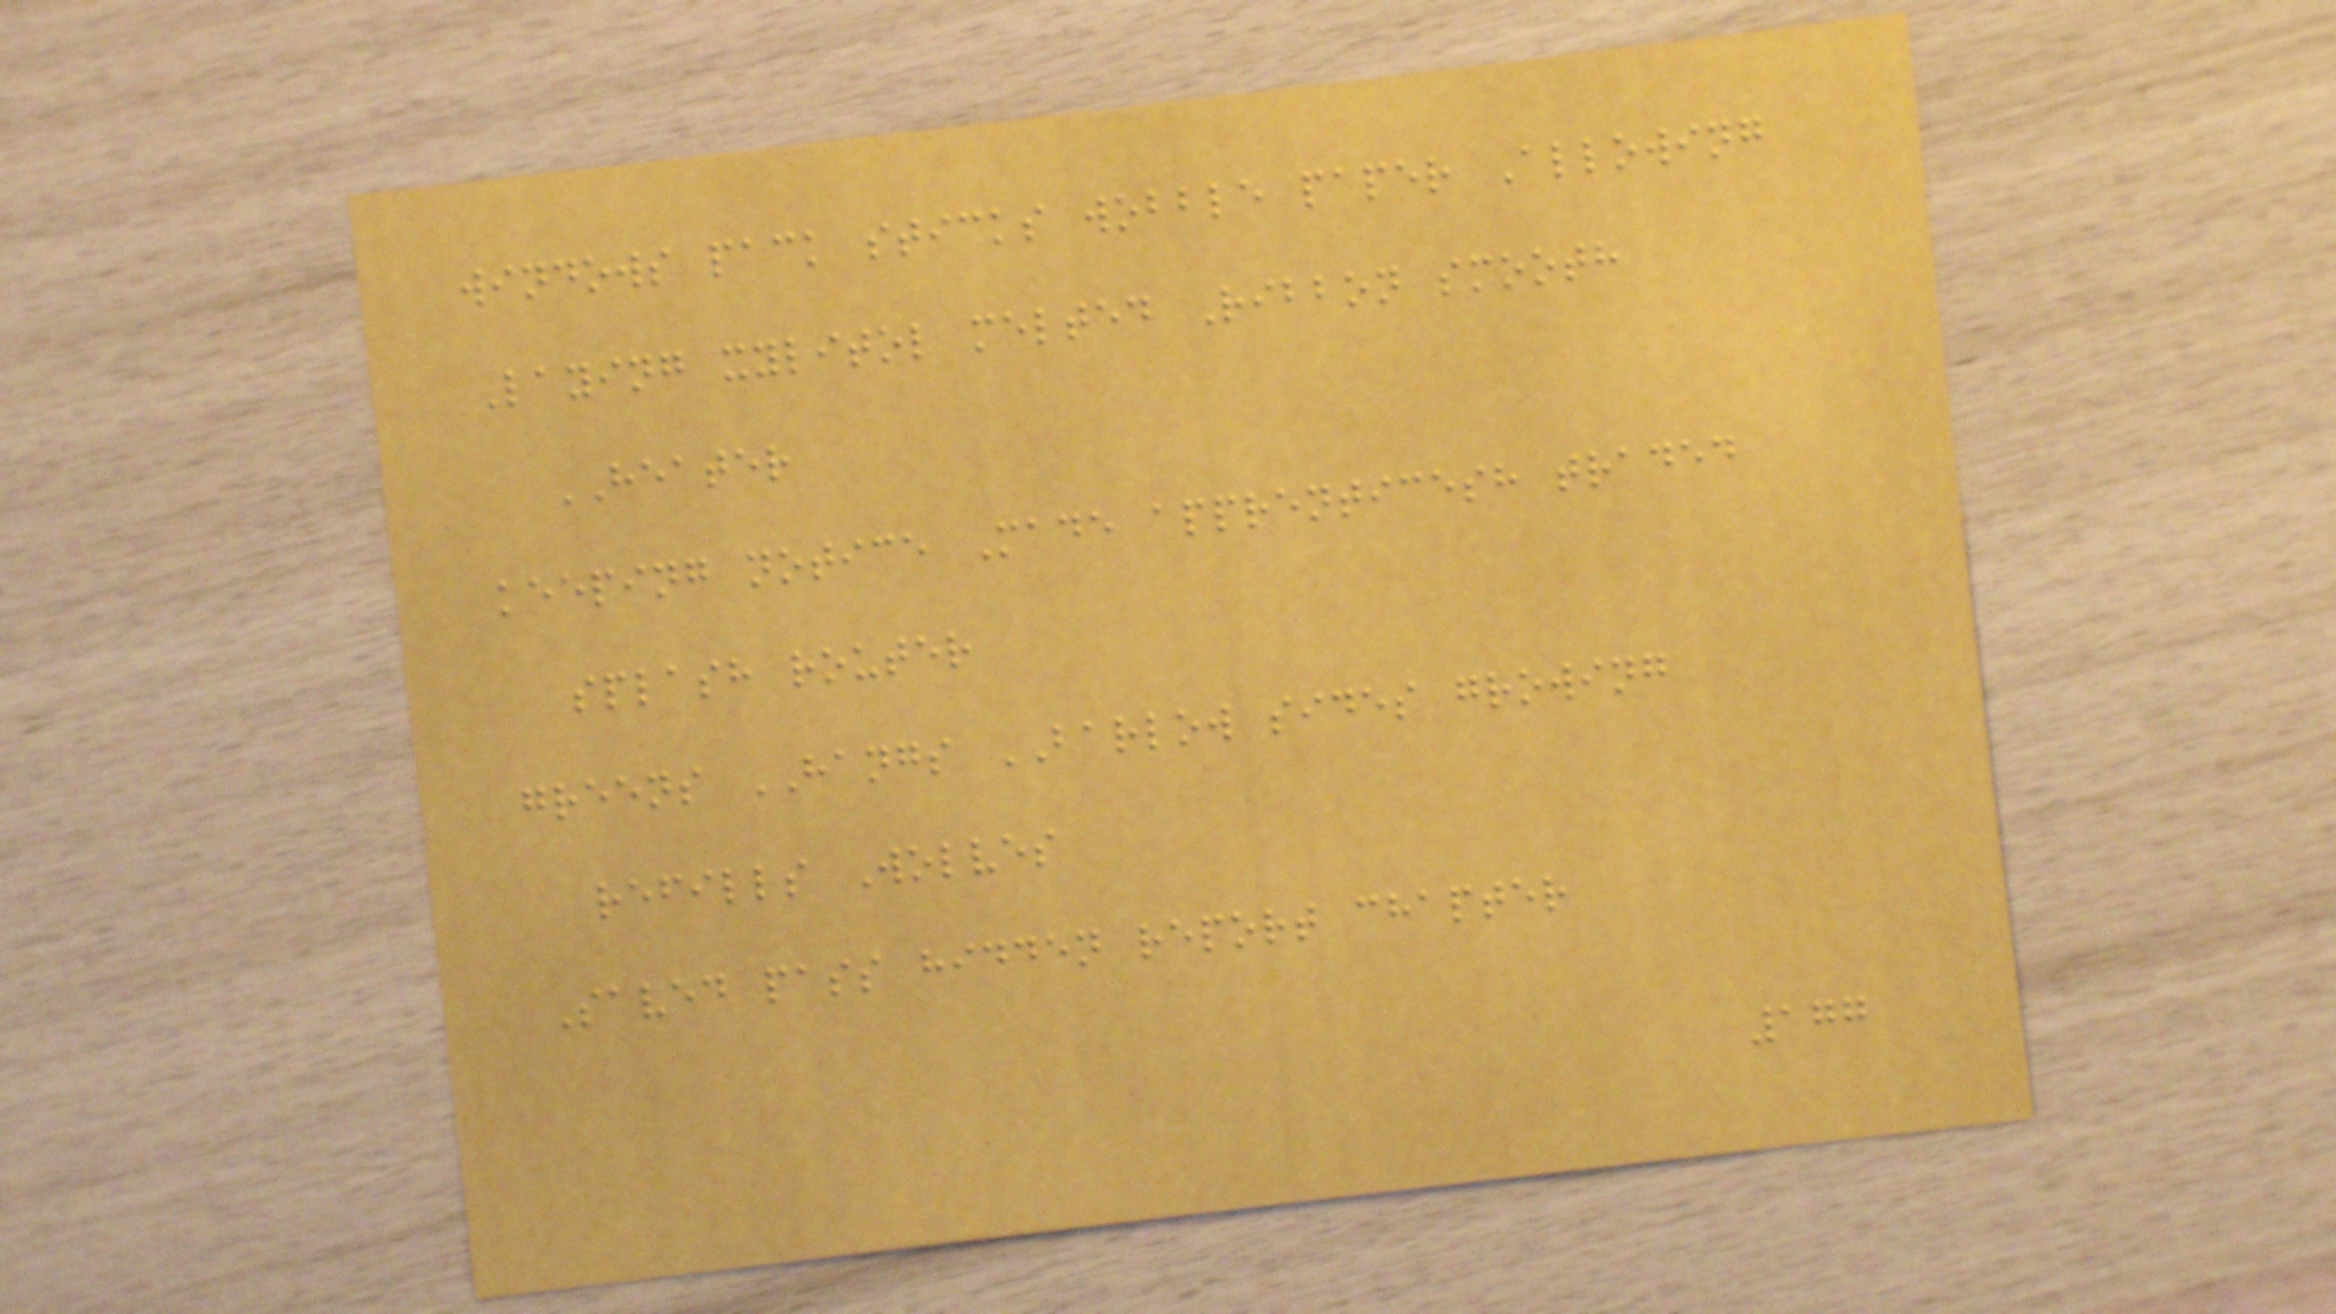windows pack sticks wobble paper Allowing
Laying xylitol melted Ribbon smooth
HEATER
keeping notice Made apprenticesh traded
splash router
greens HANGS BARLOW sides growing
refills Wolves
Saved pass hidden report chapter
177
